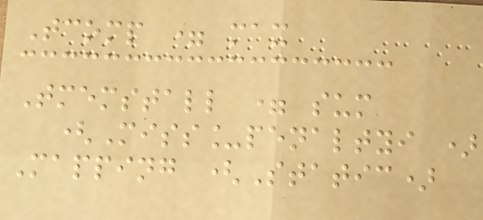Tcomp = max
Tmemstall = sum
(Miss_penaltyi )
Mapping (Static)
